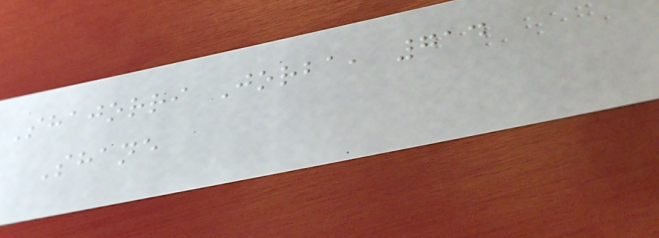Shajorri Jorba, 714
Shane
